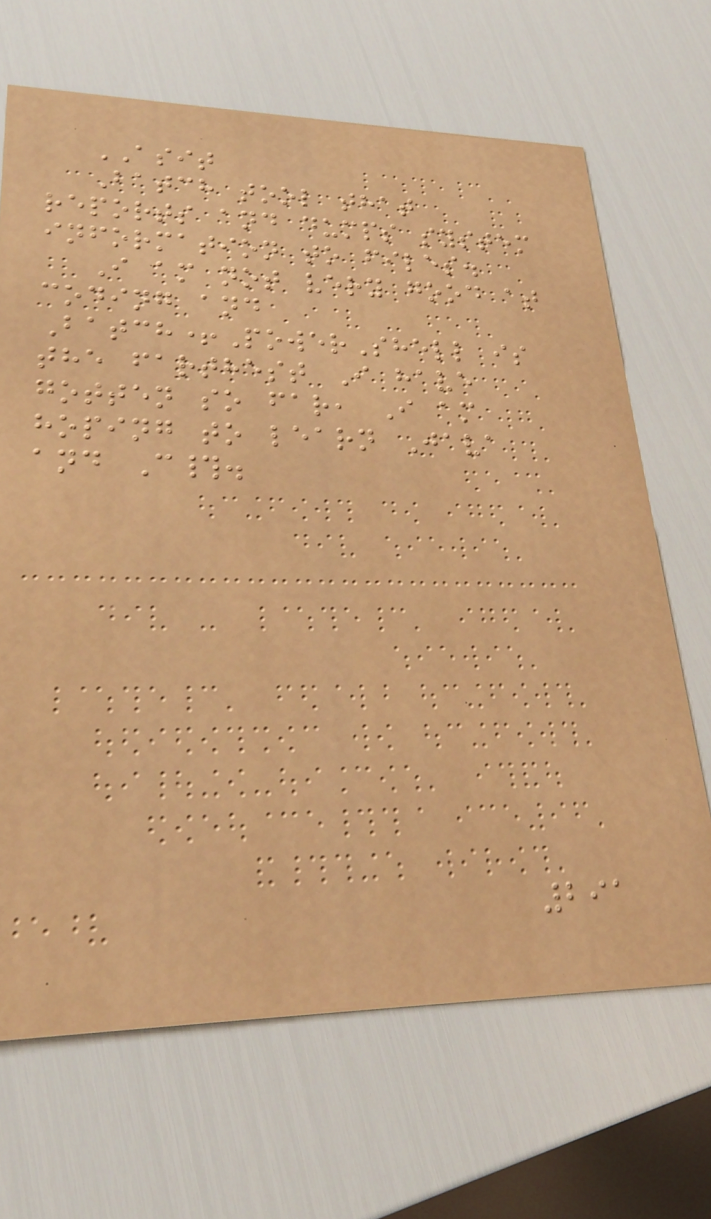ASIT
Batch tool that
reports and dumps system
information to files.
I am not very good at
coding and
Batch+PowerShell is
the farthest I have
gotten so far, I am
hoping to learn Java
and C#.
291
